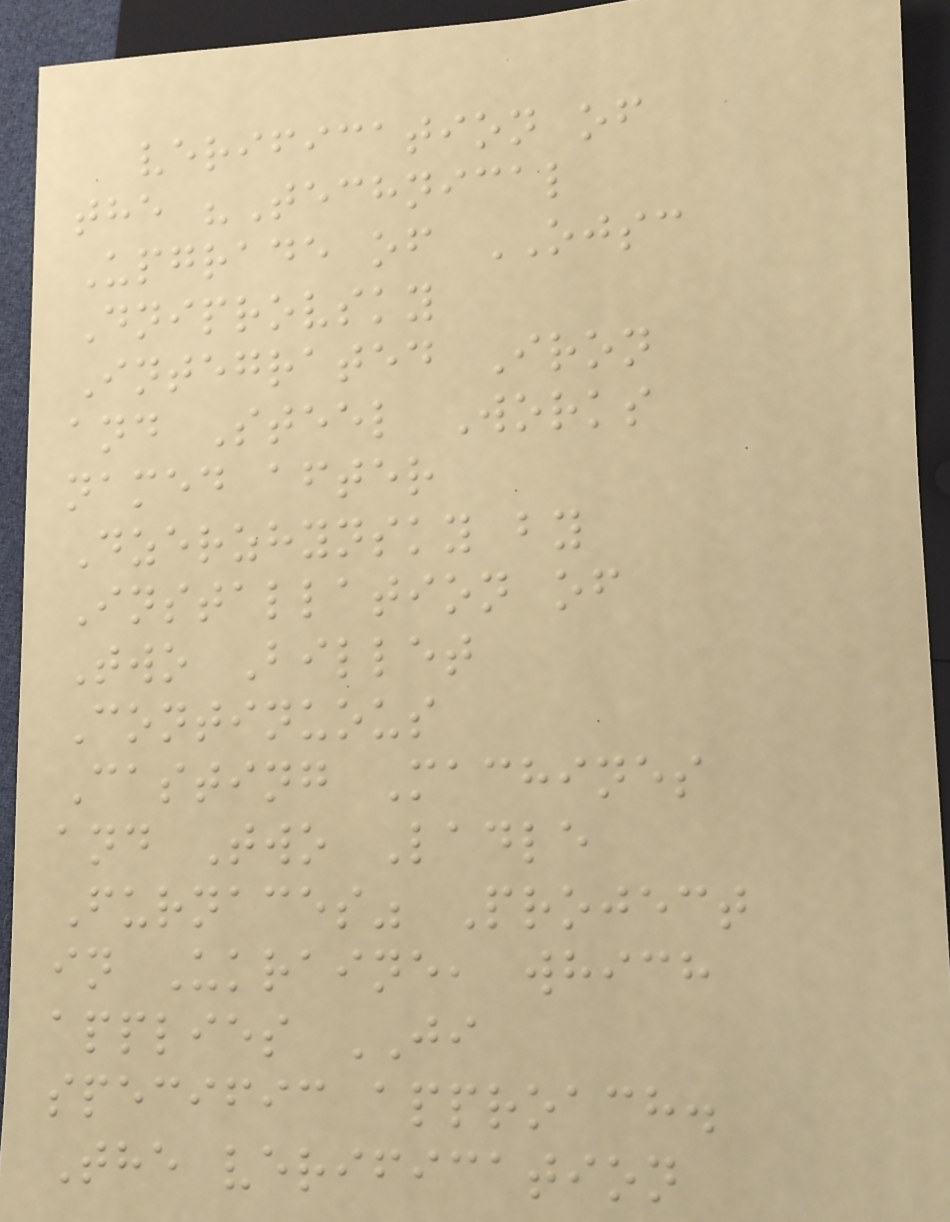verification of
the "Technical
Upgrade of OJSC
Dniprovsky
Integrated Iron
and Steel Works
named after
Dzerzhynsky by
Installation of
Two Billet
Continuous
Casting Machines
and Two Ladle
Furnaces" Project
in Ukraine, which
applies JI
specific approach.
The verification
